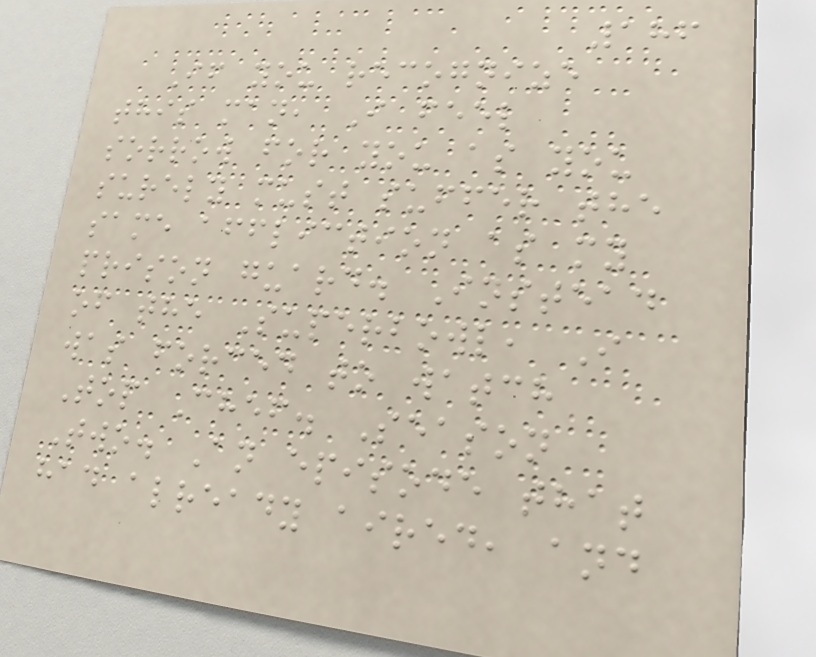186
If you recognize
this man, I feel
sorrow for you as you
surely must suffer the
same affliction as my
prison guard. Instead
of the Superbowl, I
was forced to watch
Top Chef. Season
Two. An episode that
had already aired, and
